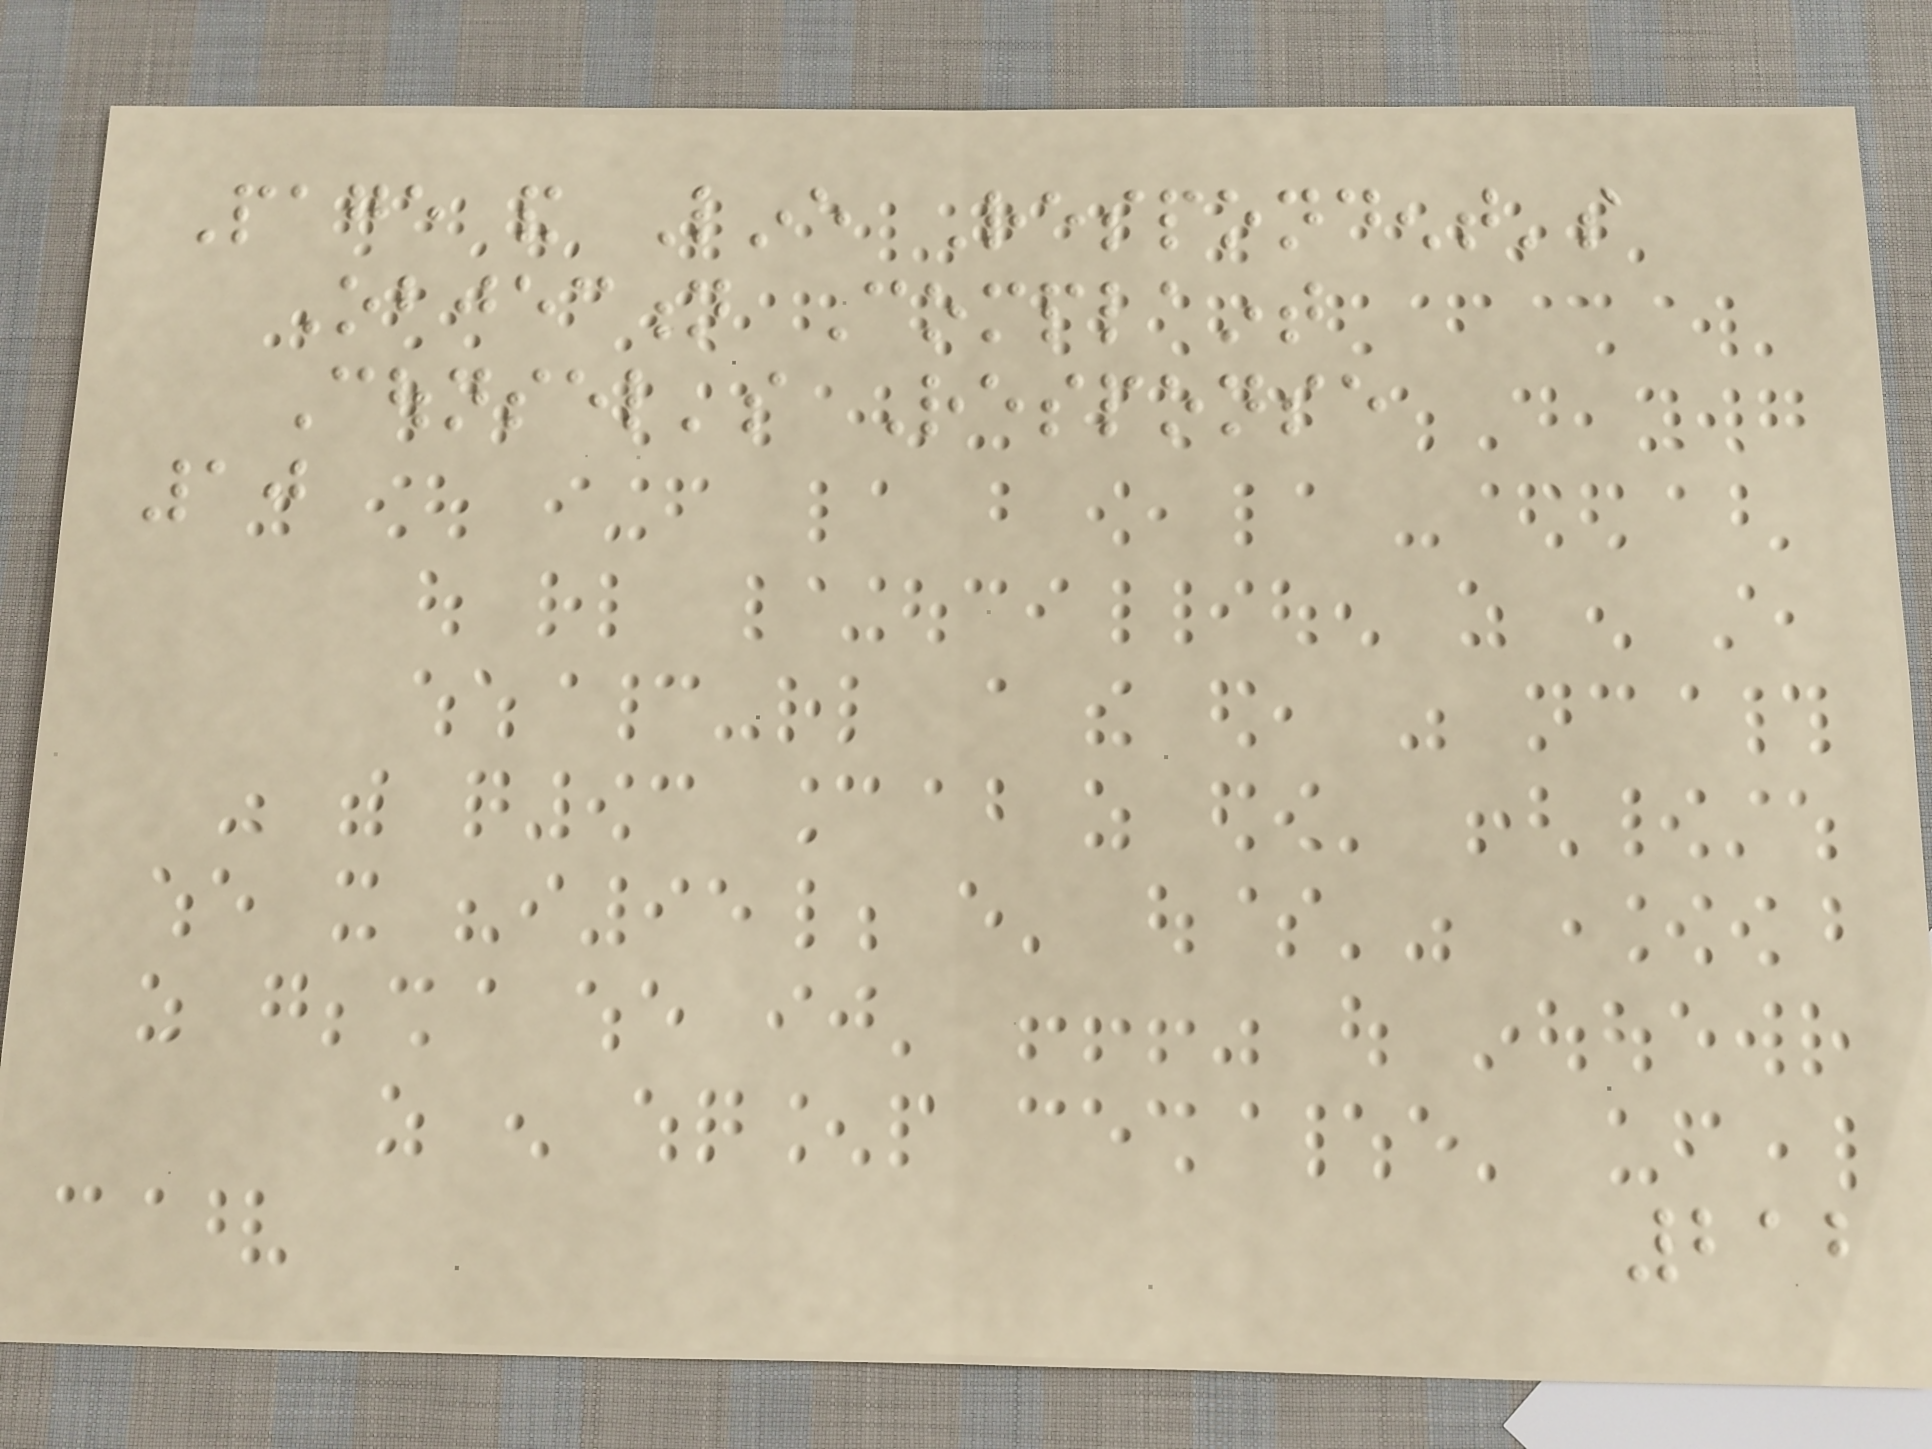Page and Line Respondent's
Objection Complaint
Counsel's Response
10
212
